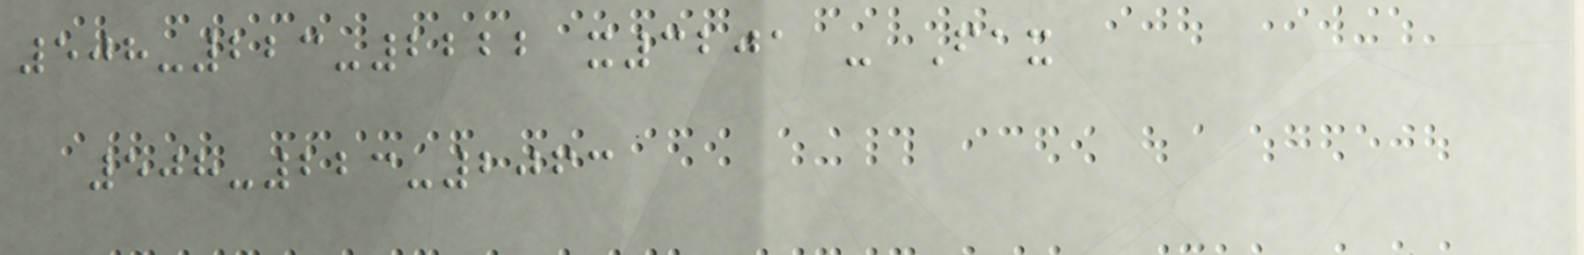508-223-2222 x3201 - Fax
508-223-2063
